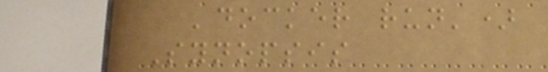'docker run')
Synopsis
